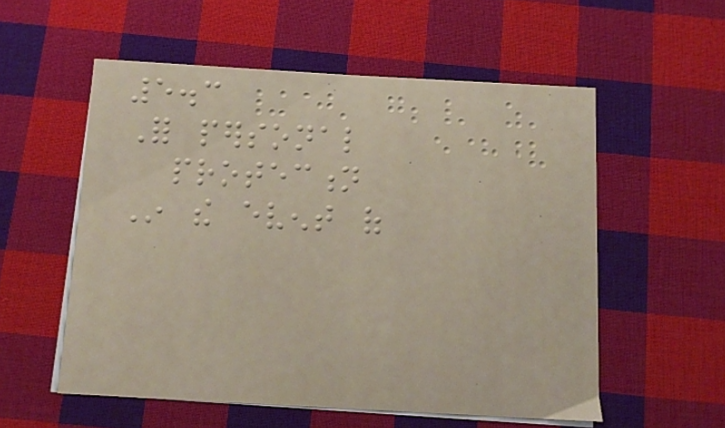5.3
For personal
protection
In the event of
